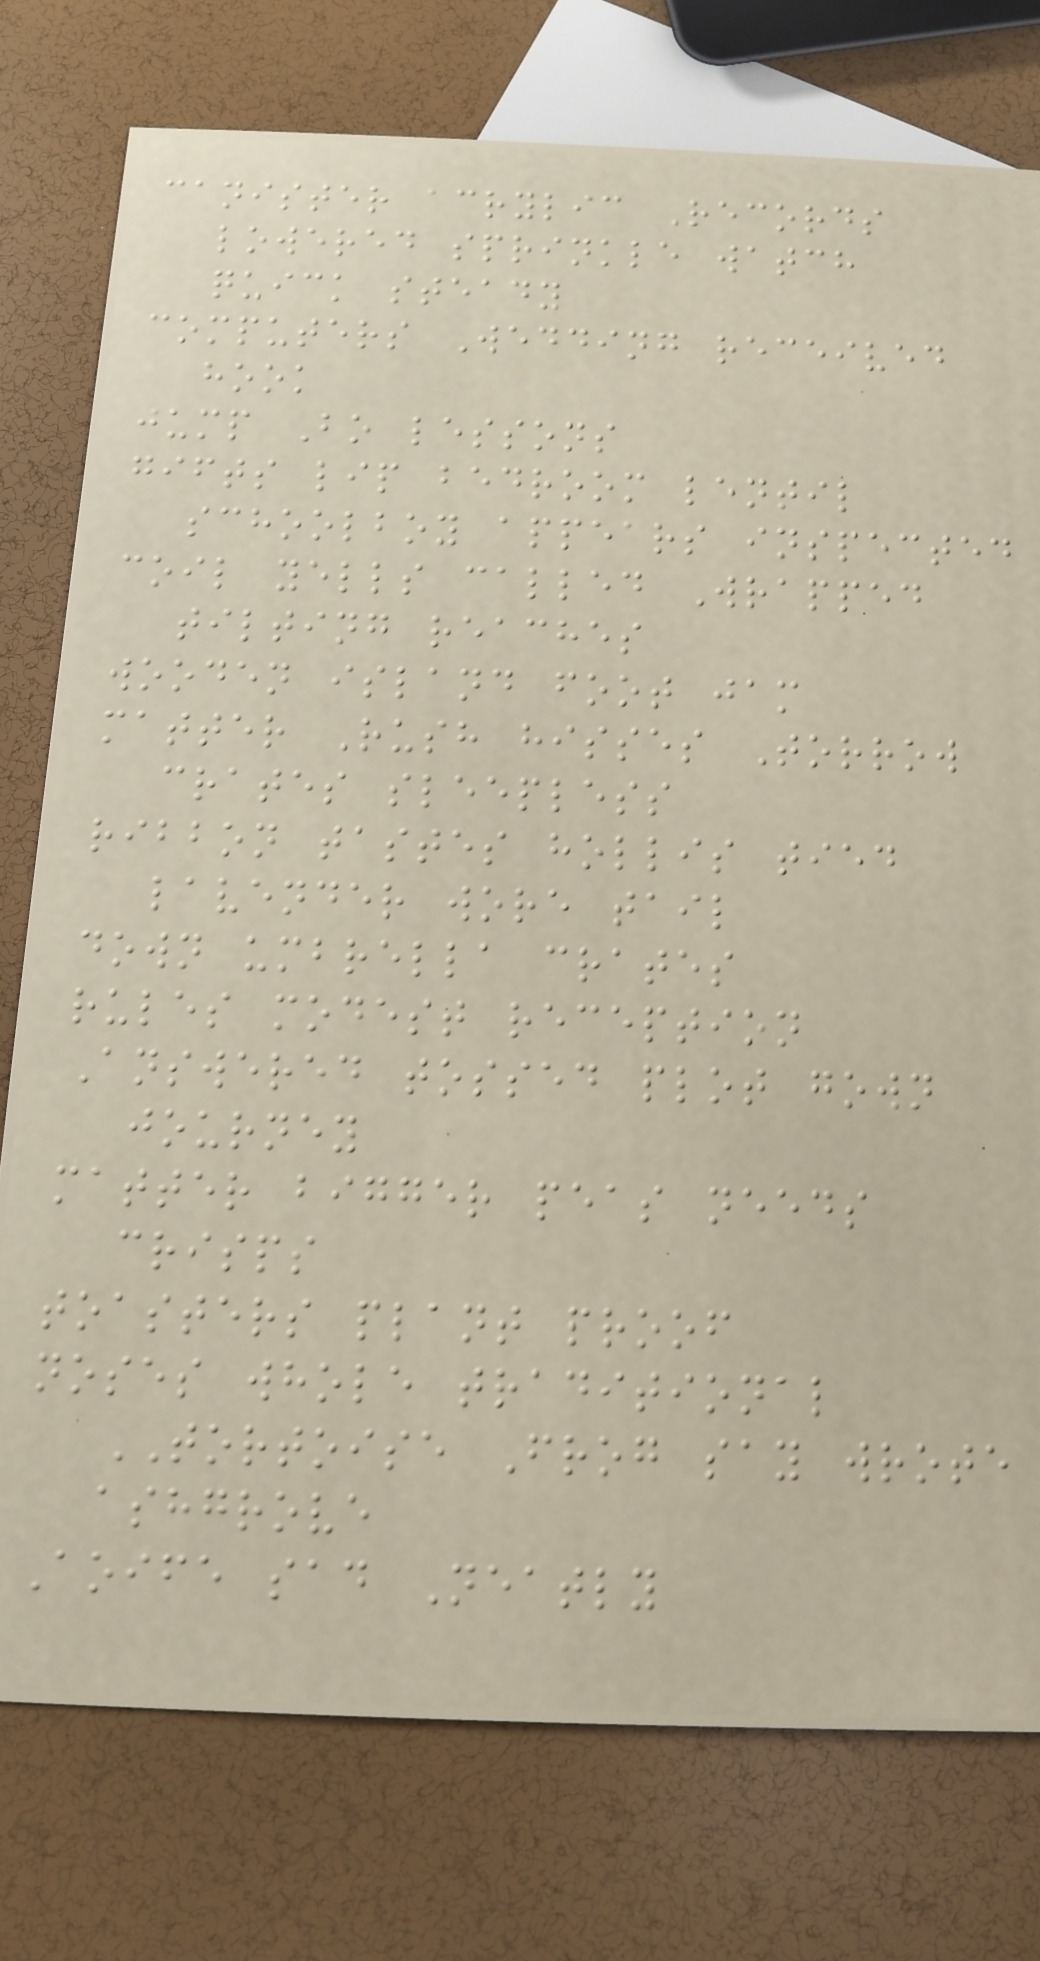canister acrylic Records
lowered sprinkle watch
quick steady
computers Wedding received
hook
jump Bo lessons
gifts lip bedroom lentil
schoolboy appears inspected
coil yells called Wrapped
tilting reaches
wooden island foot jam
matter Rush hisses Torrow
crates sleepless
ribbon tastes hollis tied
lavender wore tail
down umbrella crates
rules modest reception
Answered tossed plot gown
journey
matter bigger peas needs
crisps
toasters plant proof
noses whole traditional
TORTOISE Frog say wrote
ashgrove
Aoife sad Neatly
